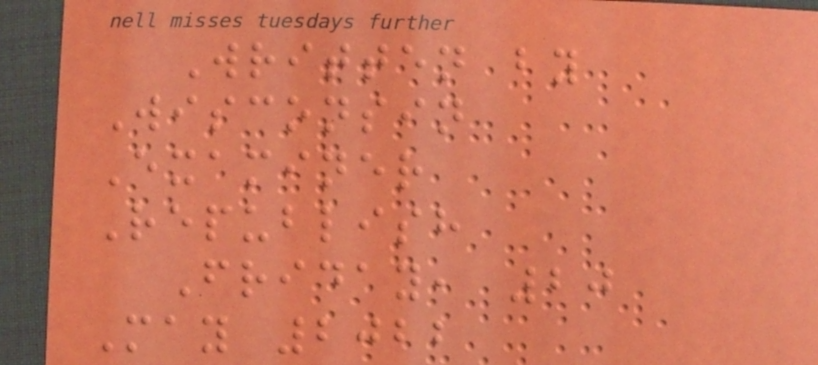Written by
Wisconsin
Examiner
Republish
Friday, 20
May 2022
